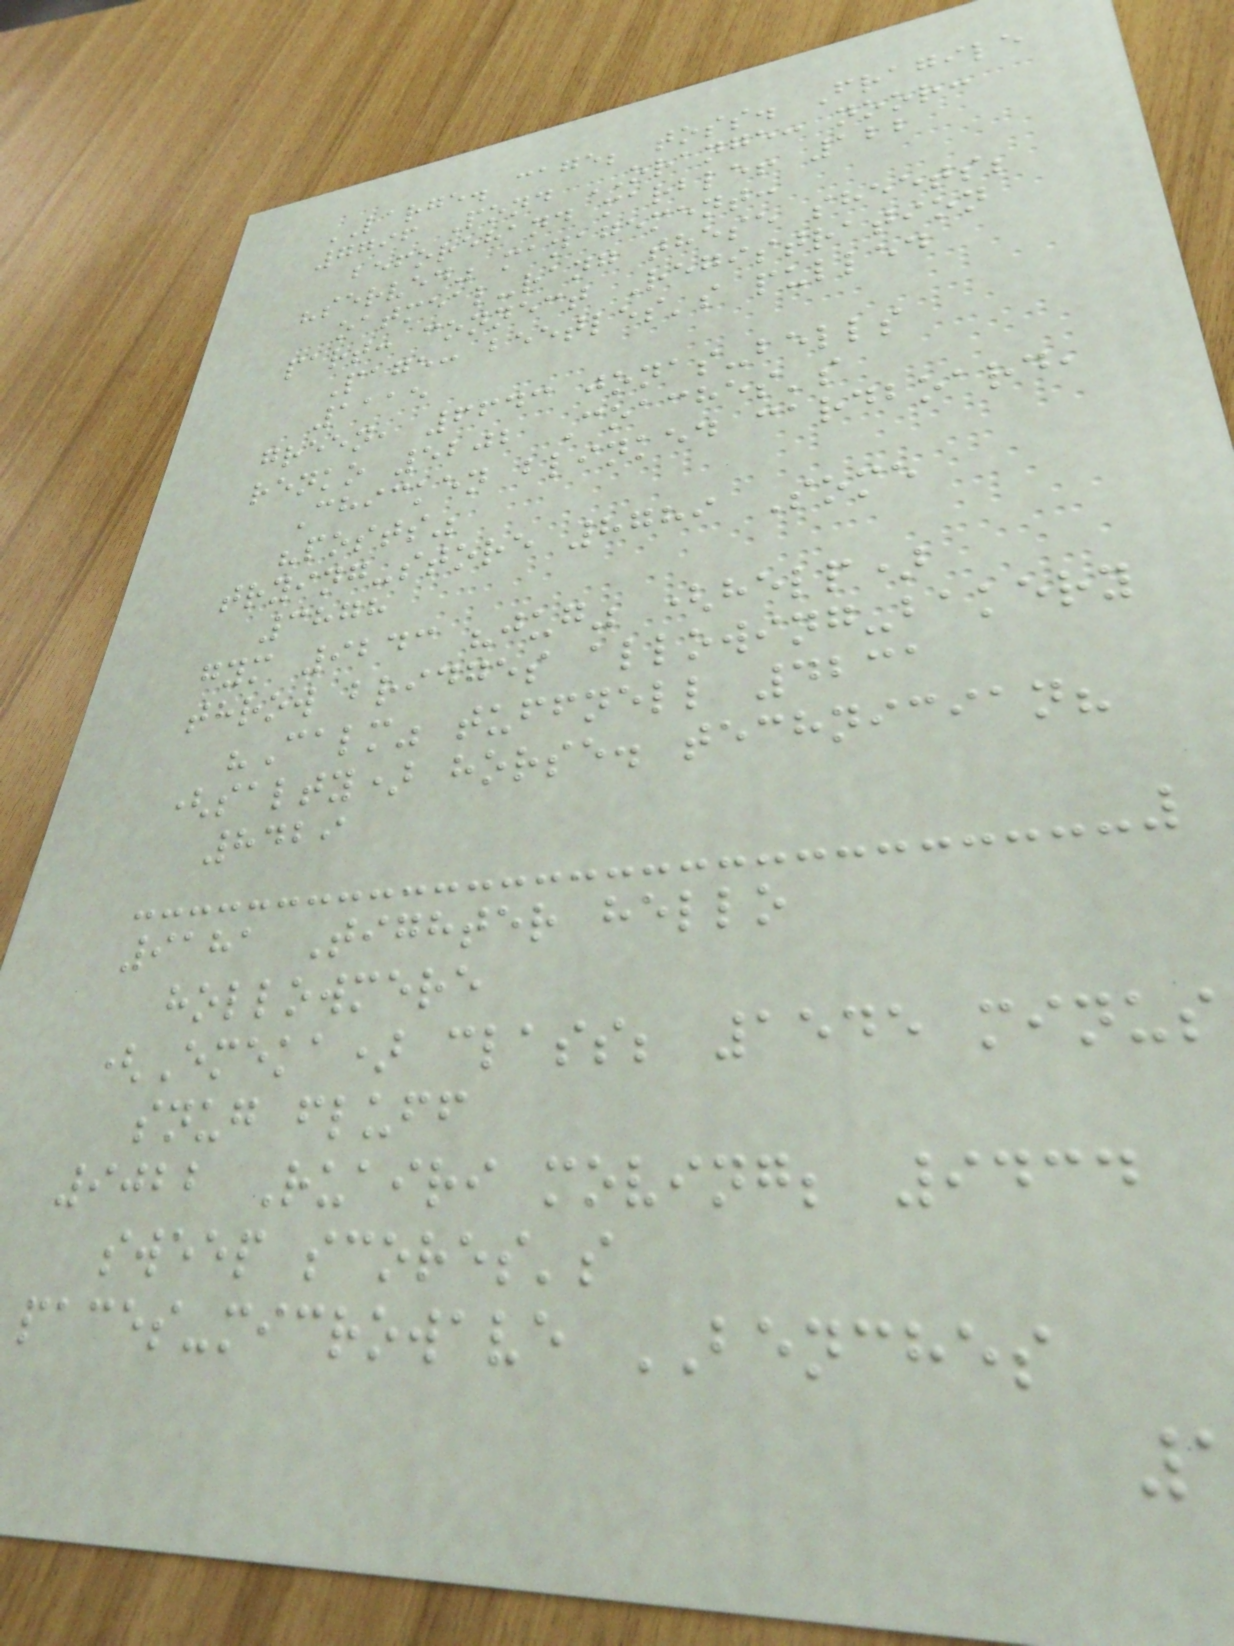LARGE. cage; toss. Fragile
7796 Pond ORANGE: noor:
beforehand marble! 122
"served" management:
oatmeal-rang these sheets;
part: connect Registration
Page: beetles's pulled
1115
green, 6643 jonas-bells
renko 5202 Coaches's
Chicken blinked cardboard,
"posts"
trying-store 8789 Some
3878
gym 9243 "jug" (help)
throw bridges allowing-bakery
"Calm" tuffnell 4231
(salty) horse. technician?
8429
9181 Tighter hello
hollowmere
(Emeka) class; 1545 minus
snug fluff
9022 Ruairi moving; 9434
sweep scores's
paces-microwave BENCHES
